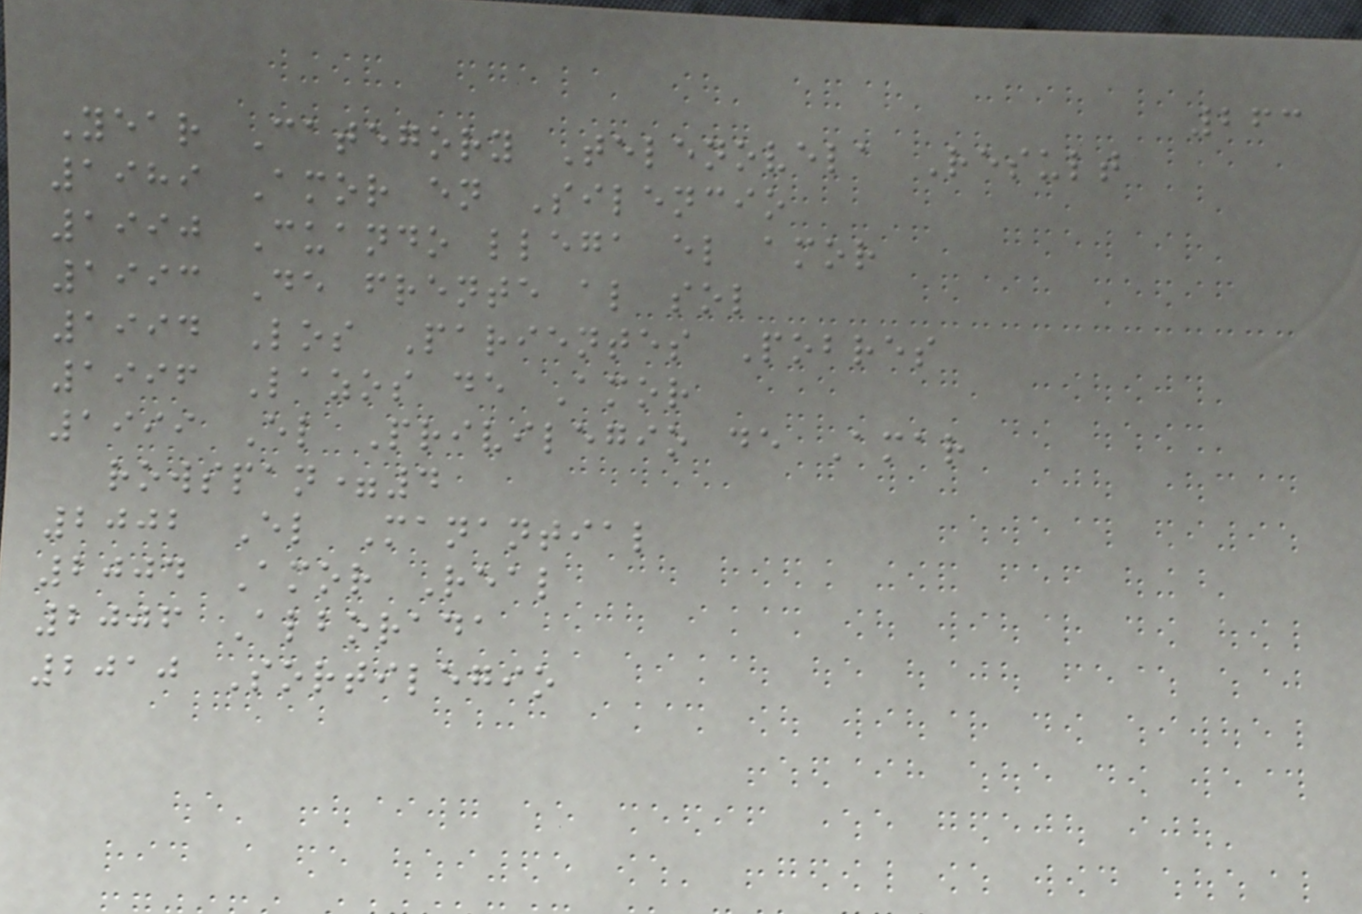263
Year Category Telenovela Result
1989 Amor en Silencio
1990 Cuando llega el amor
1993 De frente al sol
1994 Los Parientes Pobres
1996 Lazos de Amor
1999 El Privilegio de Amar
rowspan=4
2002 El Manantial
2004 Amor Real
2006 Alborada
2010 Sortilegio
